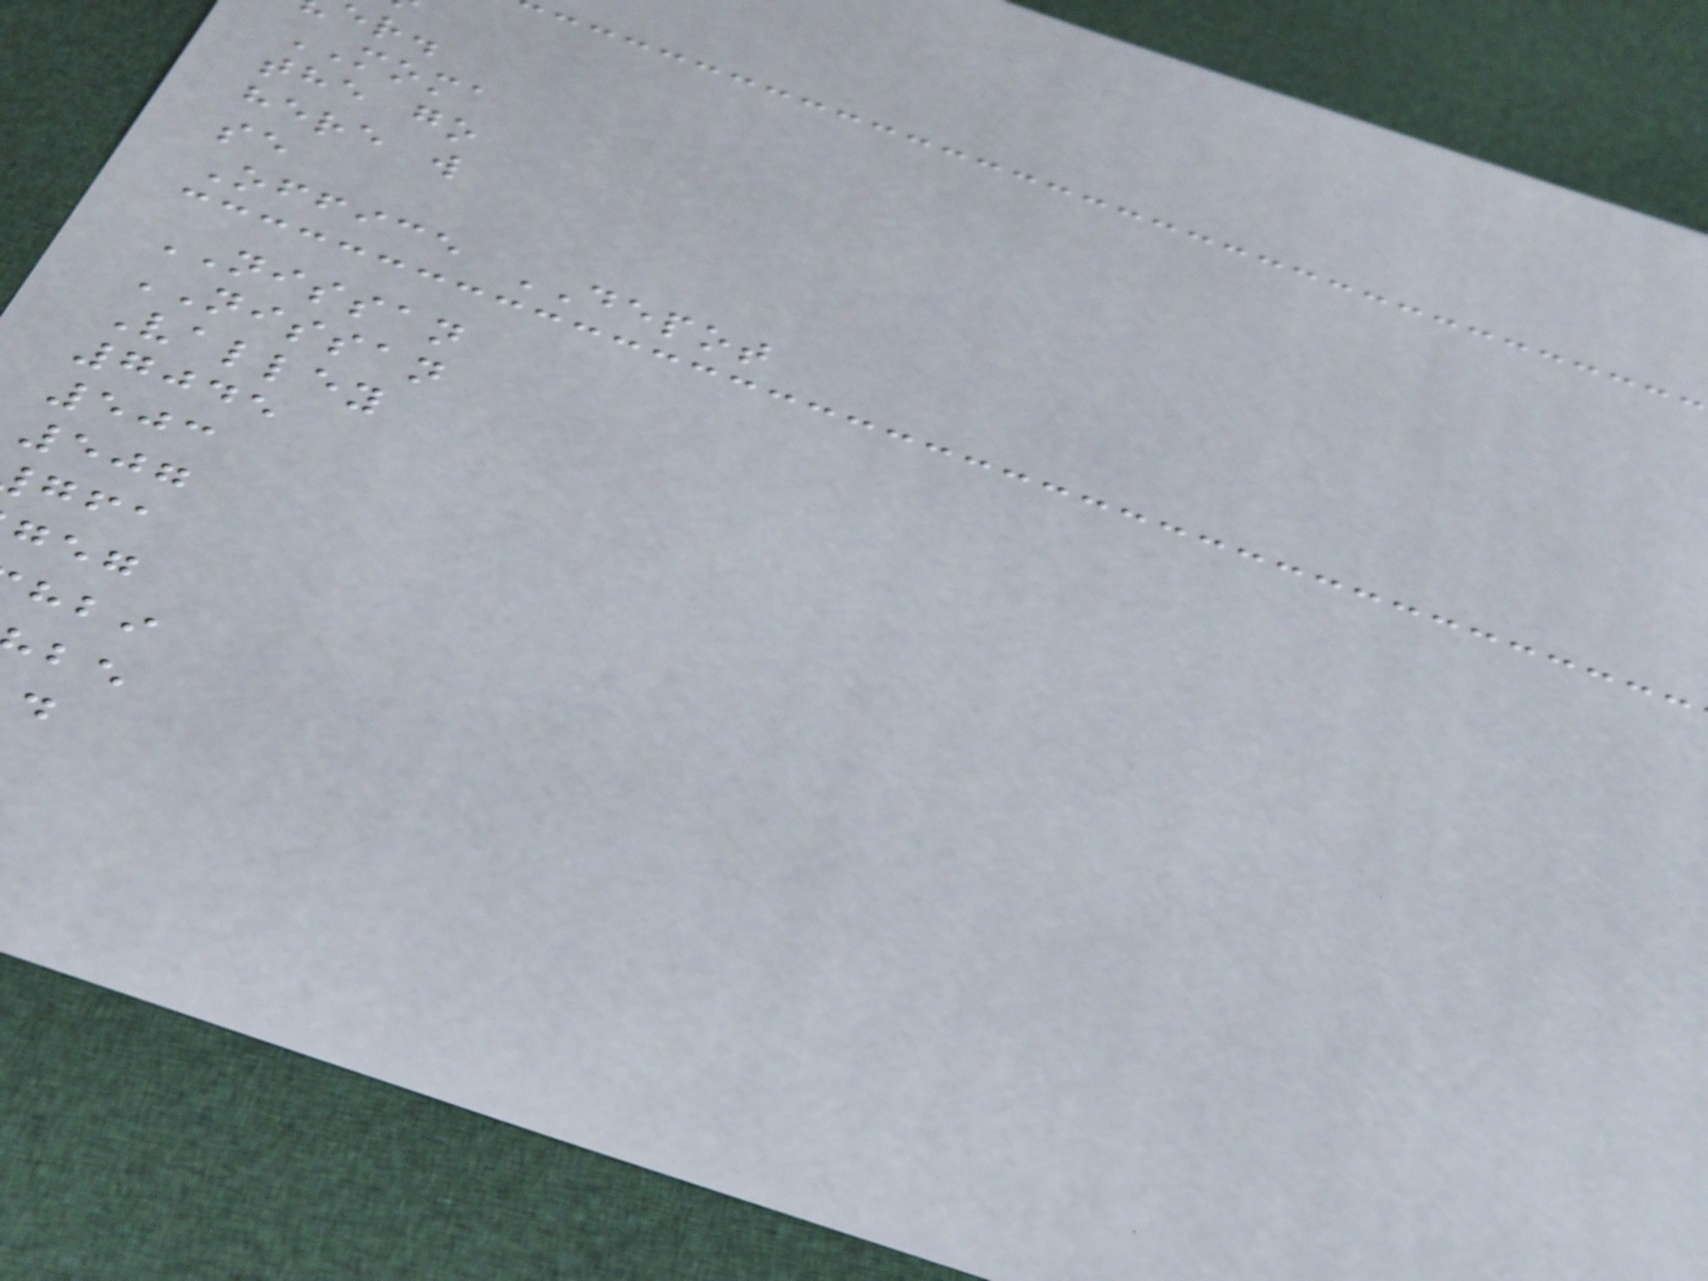MOMA
the go
here w
se
Office DEPOT
NISSAN
NISSAN
Valley
7045
503
507
